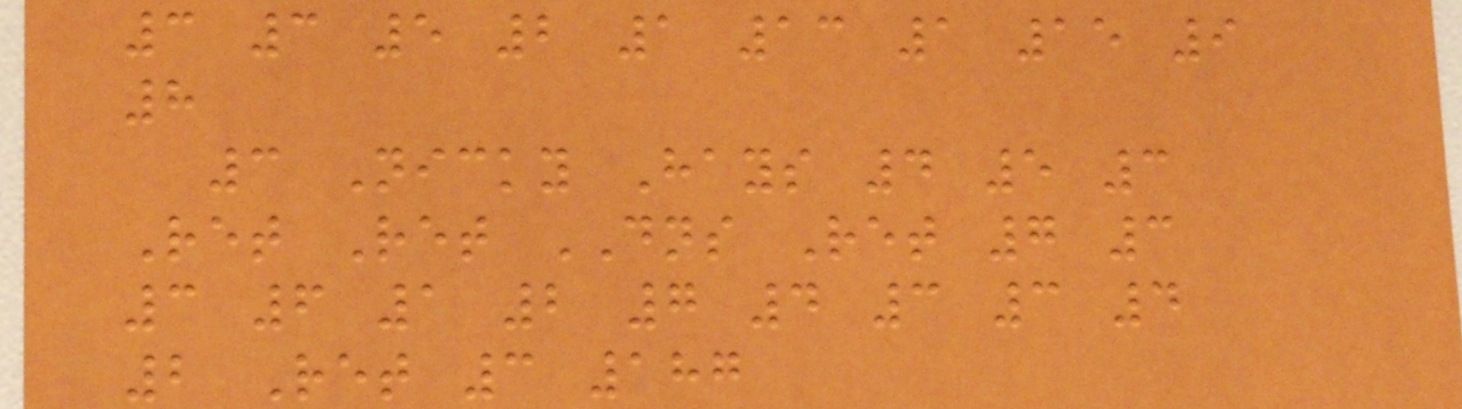3 3 5 2 1 13 1 15 9
8
3 Nicky Hays 4 5 3
Ret Ret DNS Ret 7 3
3 6 1 2 7 4 3 3 4
2 Ret 3 187
